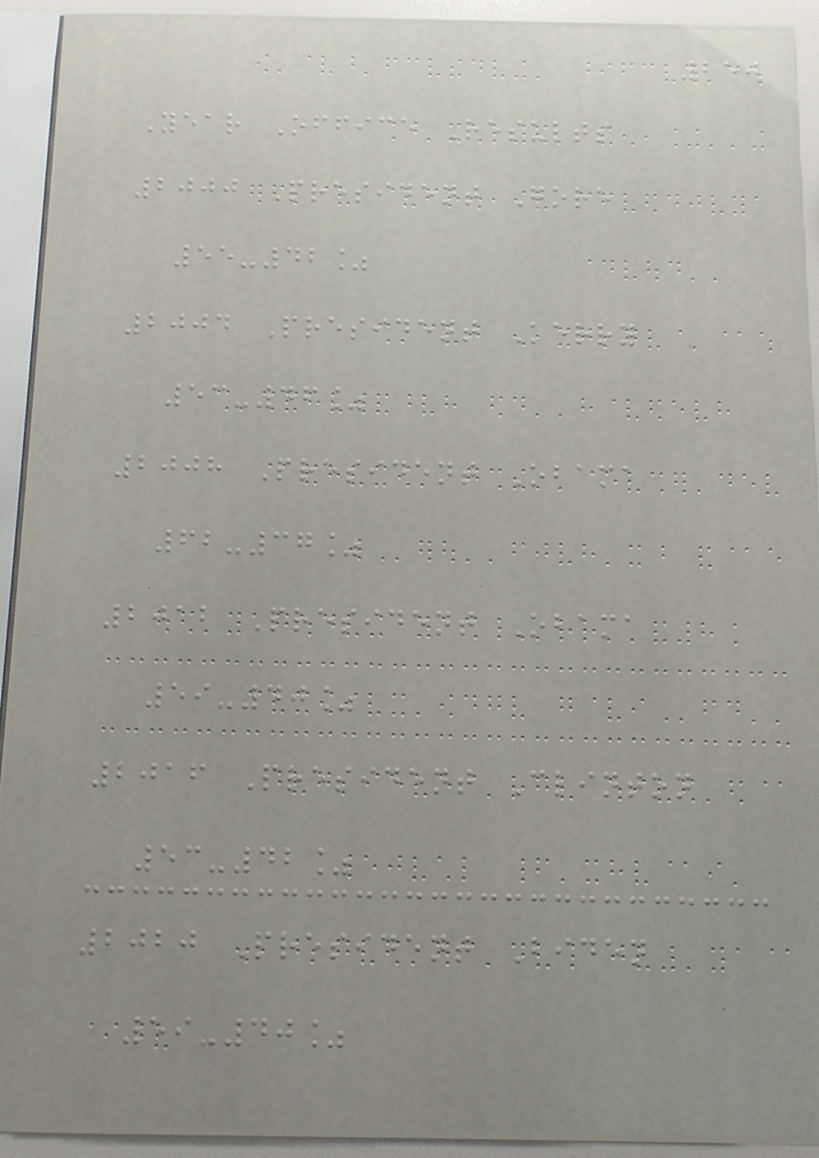250
Year Office Results
2000 President Gore
55-42%
2004 President Kerry
53-46%
2008 President Obama
62-37%
2012 President Obama
59-40%
2016 President Clinton
53-42%
2020 President Biden
59-40%
